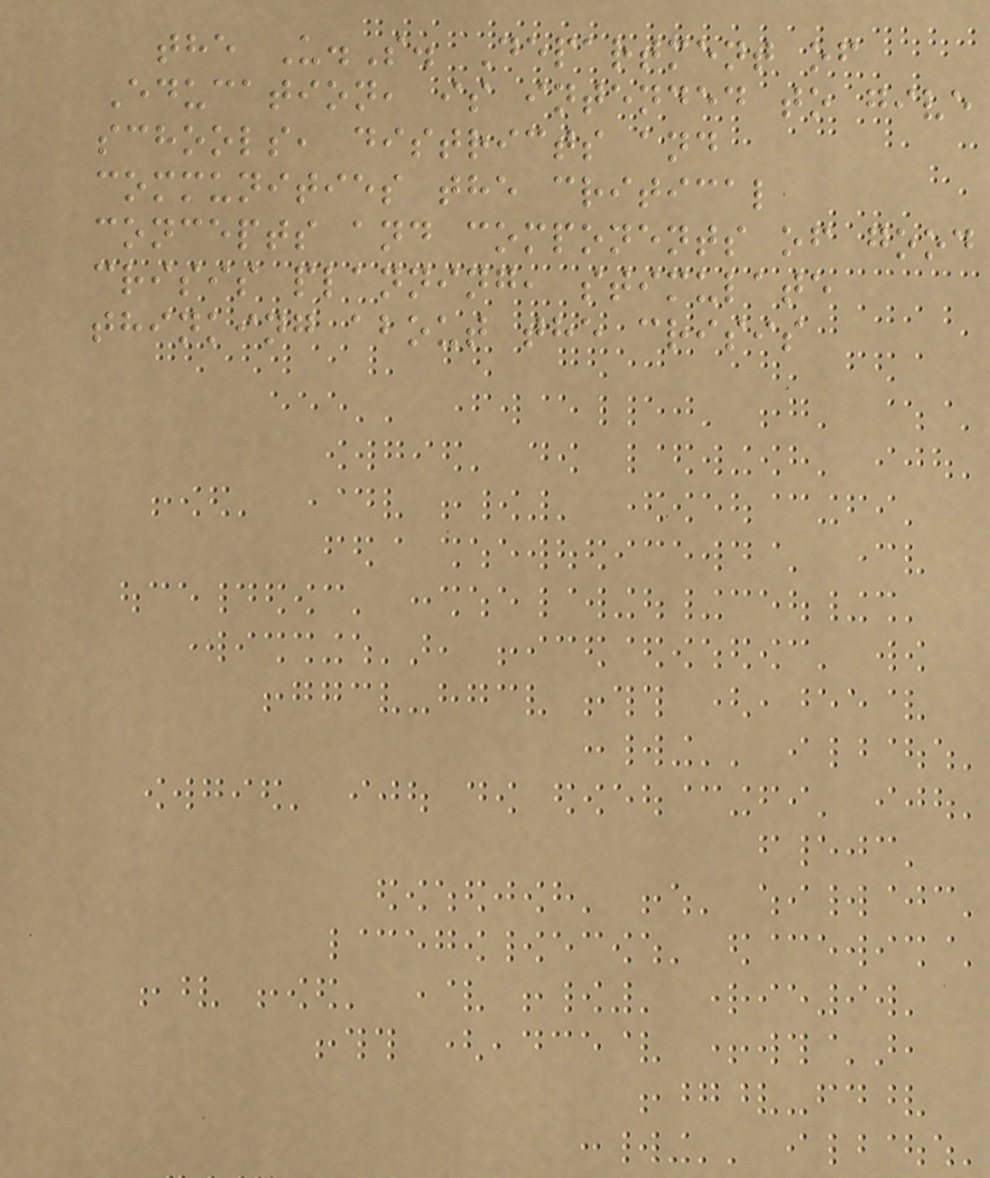the U.S. Department of
Education, is intended to give
schools, districts and
communities the critical
concepts and components of good
crisis planning, stimulate
thinking about the crisis
